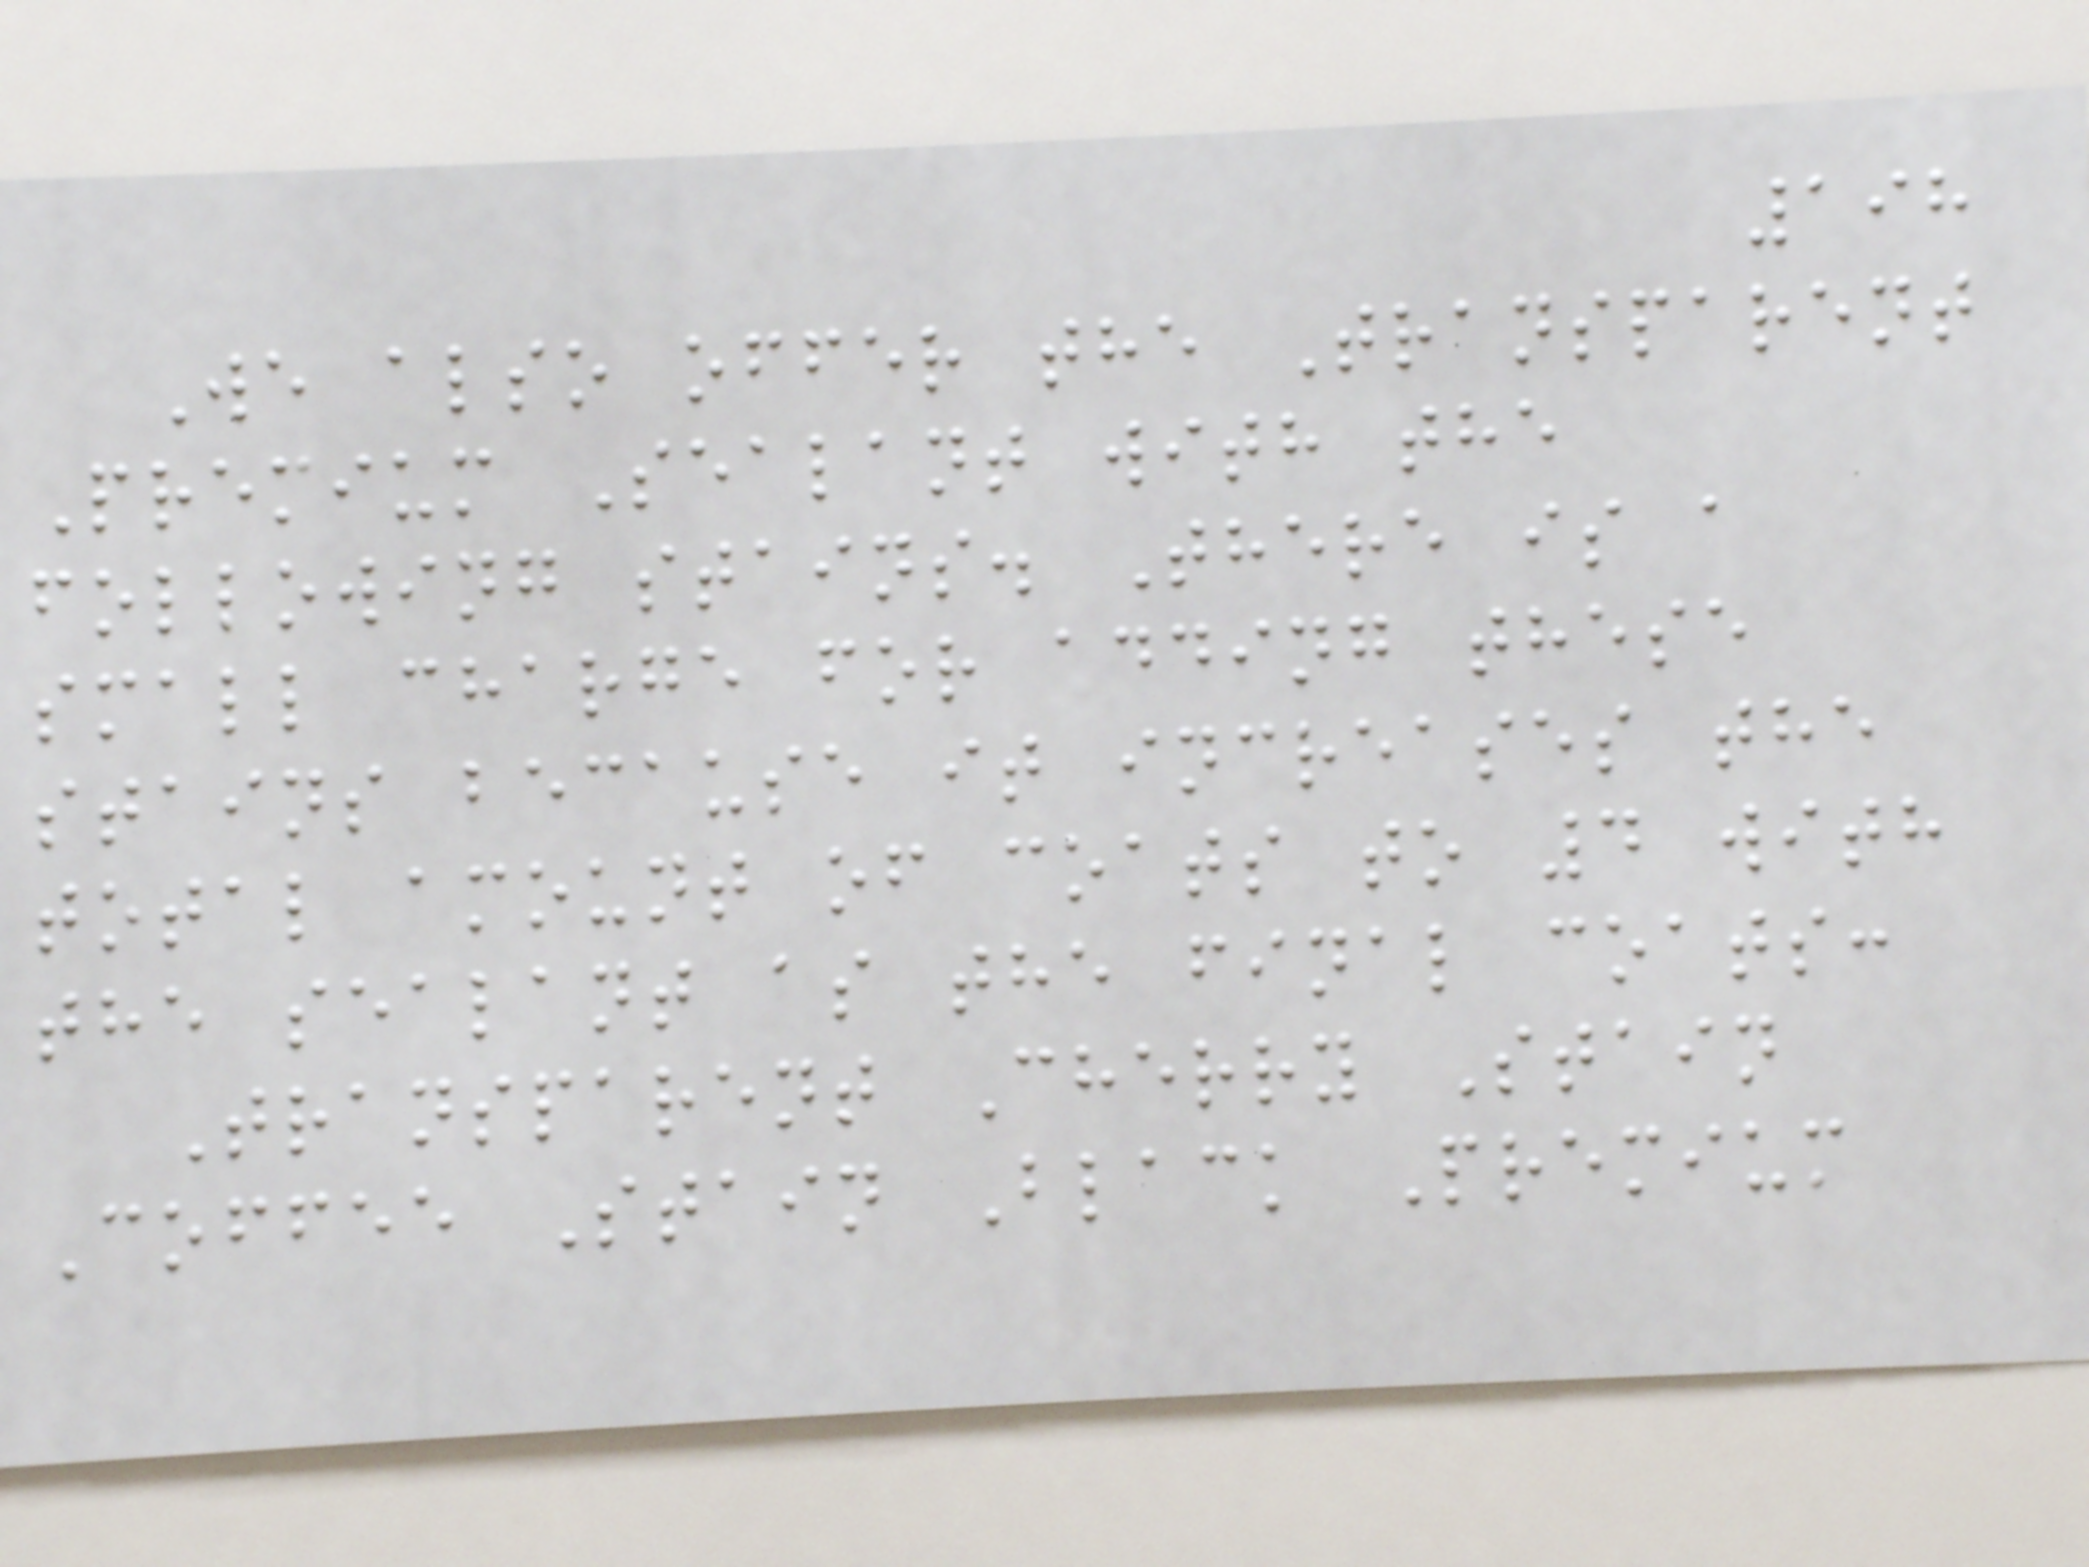198
We also offer the Transparent
Premium Sealant with the
following stains. There is a
small charge for adding these
stains because it increases the
total amount of coats to 4 with
the sealant as the final coats:
Transparent Cherry Stain
Coffee Stain Black Premium
